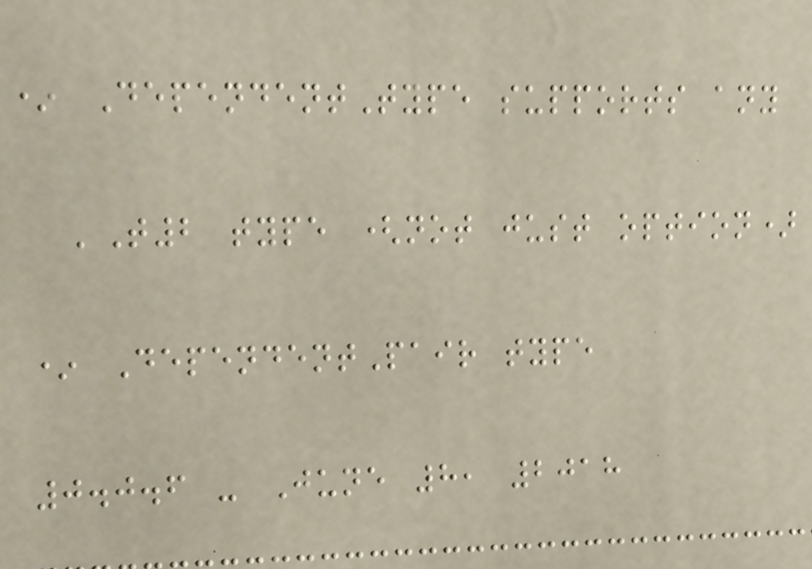* DependentType supports any
'T2 type (not just option)
* DependentPair type
0.0.6 - June 8, 2018
